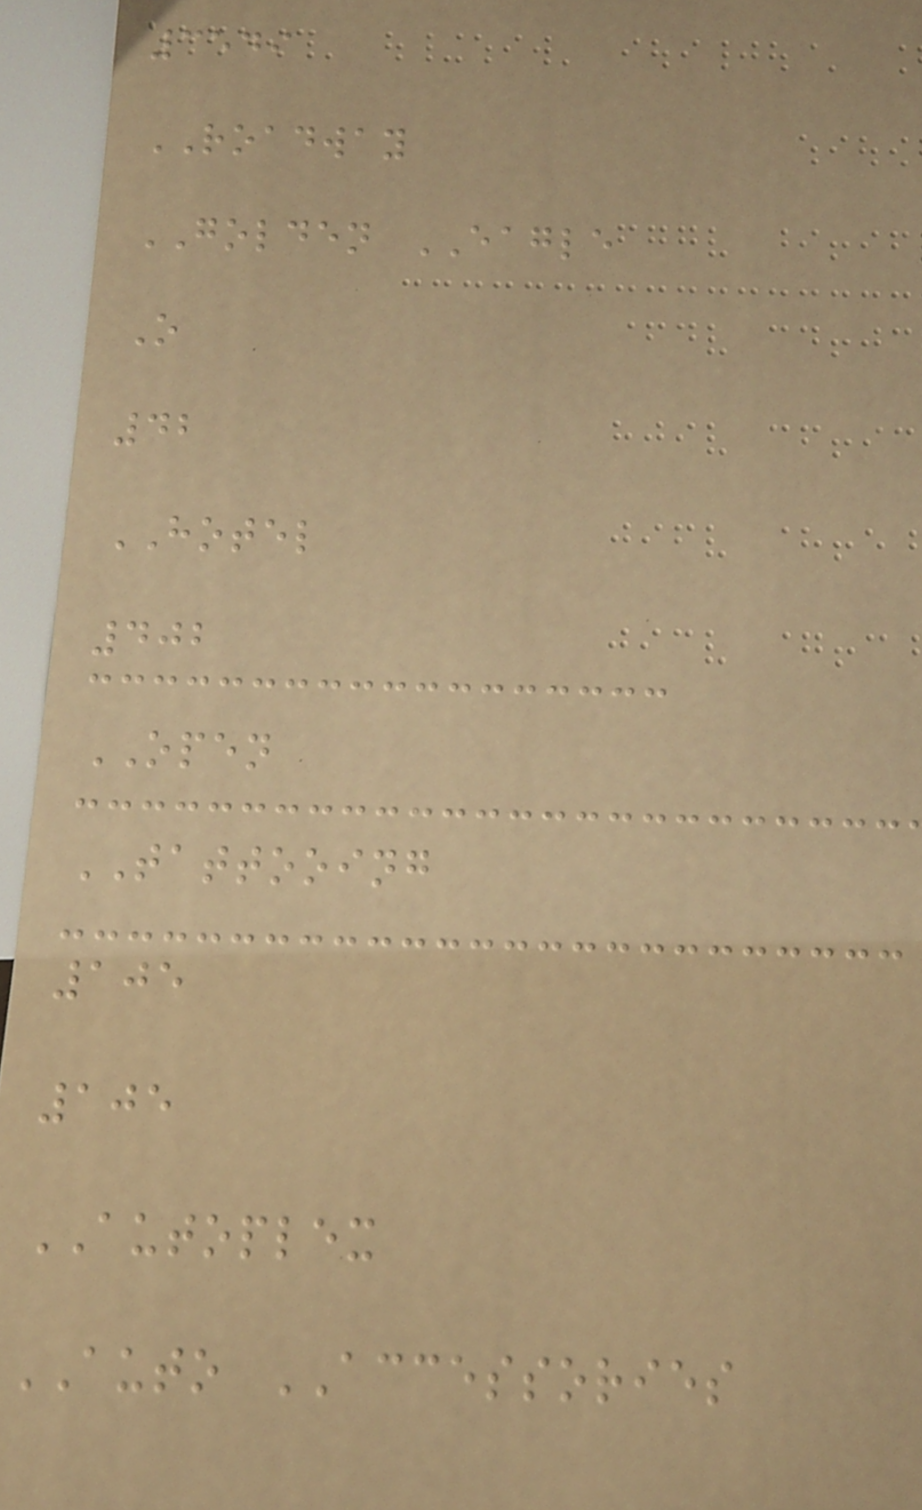3549
ROADWAY
GOLDEN EAGLE
O
42
HOTEL
402
OPEN
TATTOOING
105
105
AUTOPLEX
AUTO ACCESSORIES
